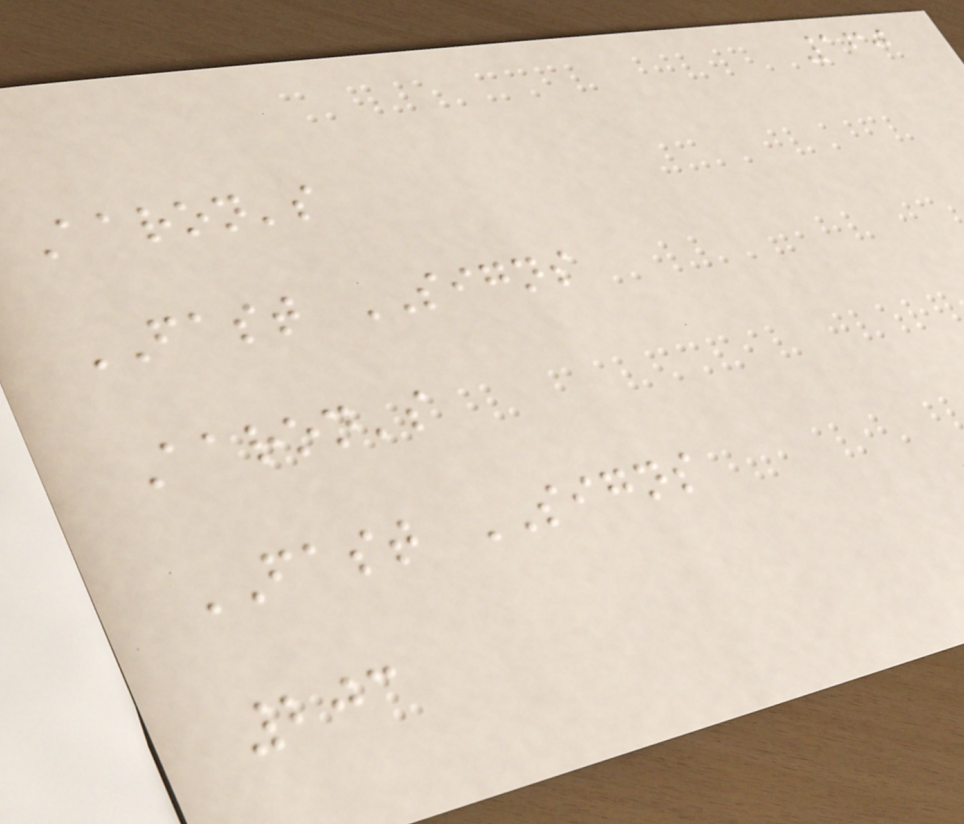160
Aaron's
FAST SIGNS
Aaron's
FAST SIGNS
203
